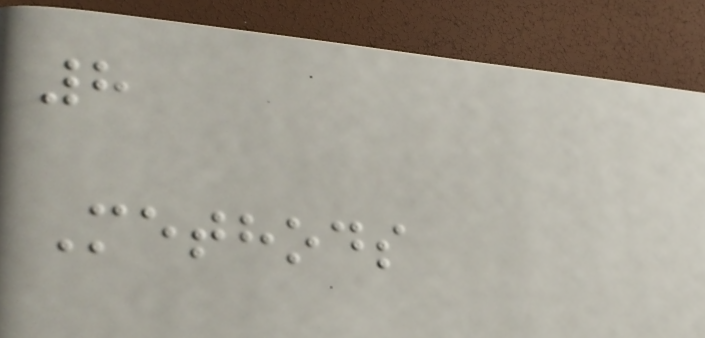8
Methods
